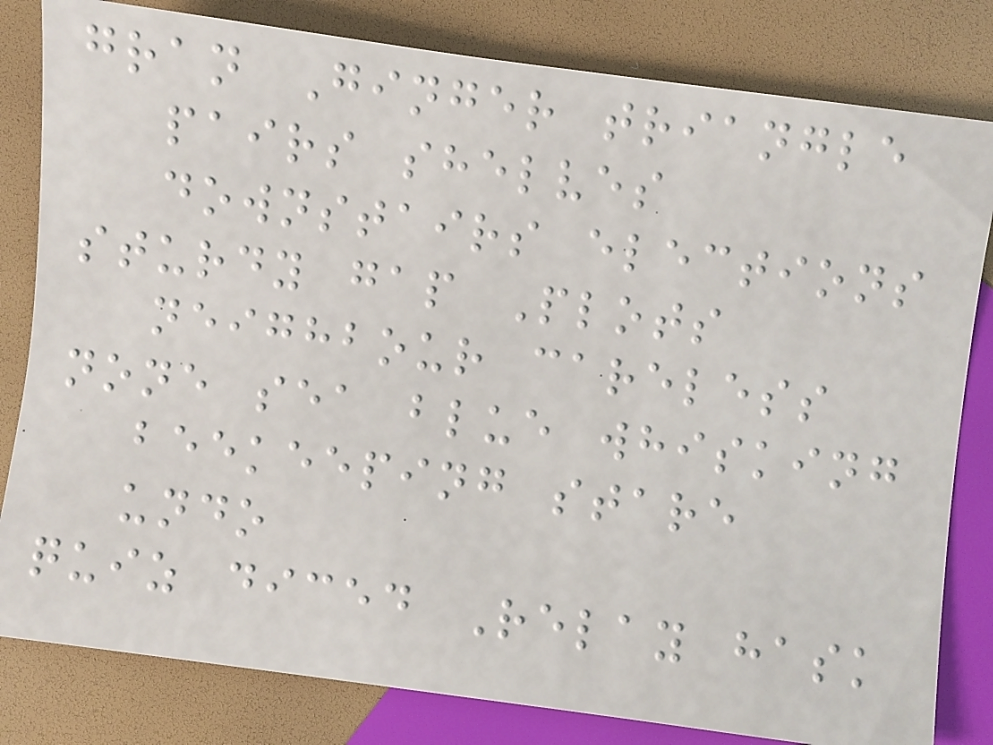gran Ginger triangle
pairs shelves
downstairs elections
sturdy gap Plots
neighbour careless
none sea blue whisking
beekeeping stare
undo
quiz diced Relay hask
